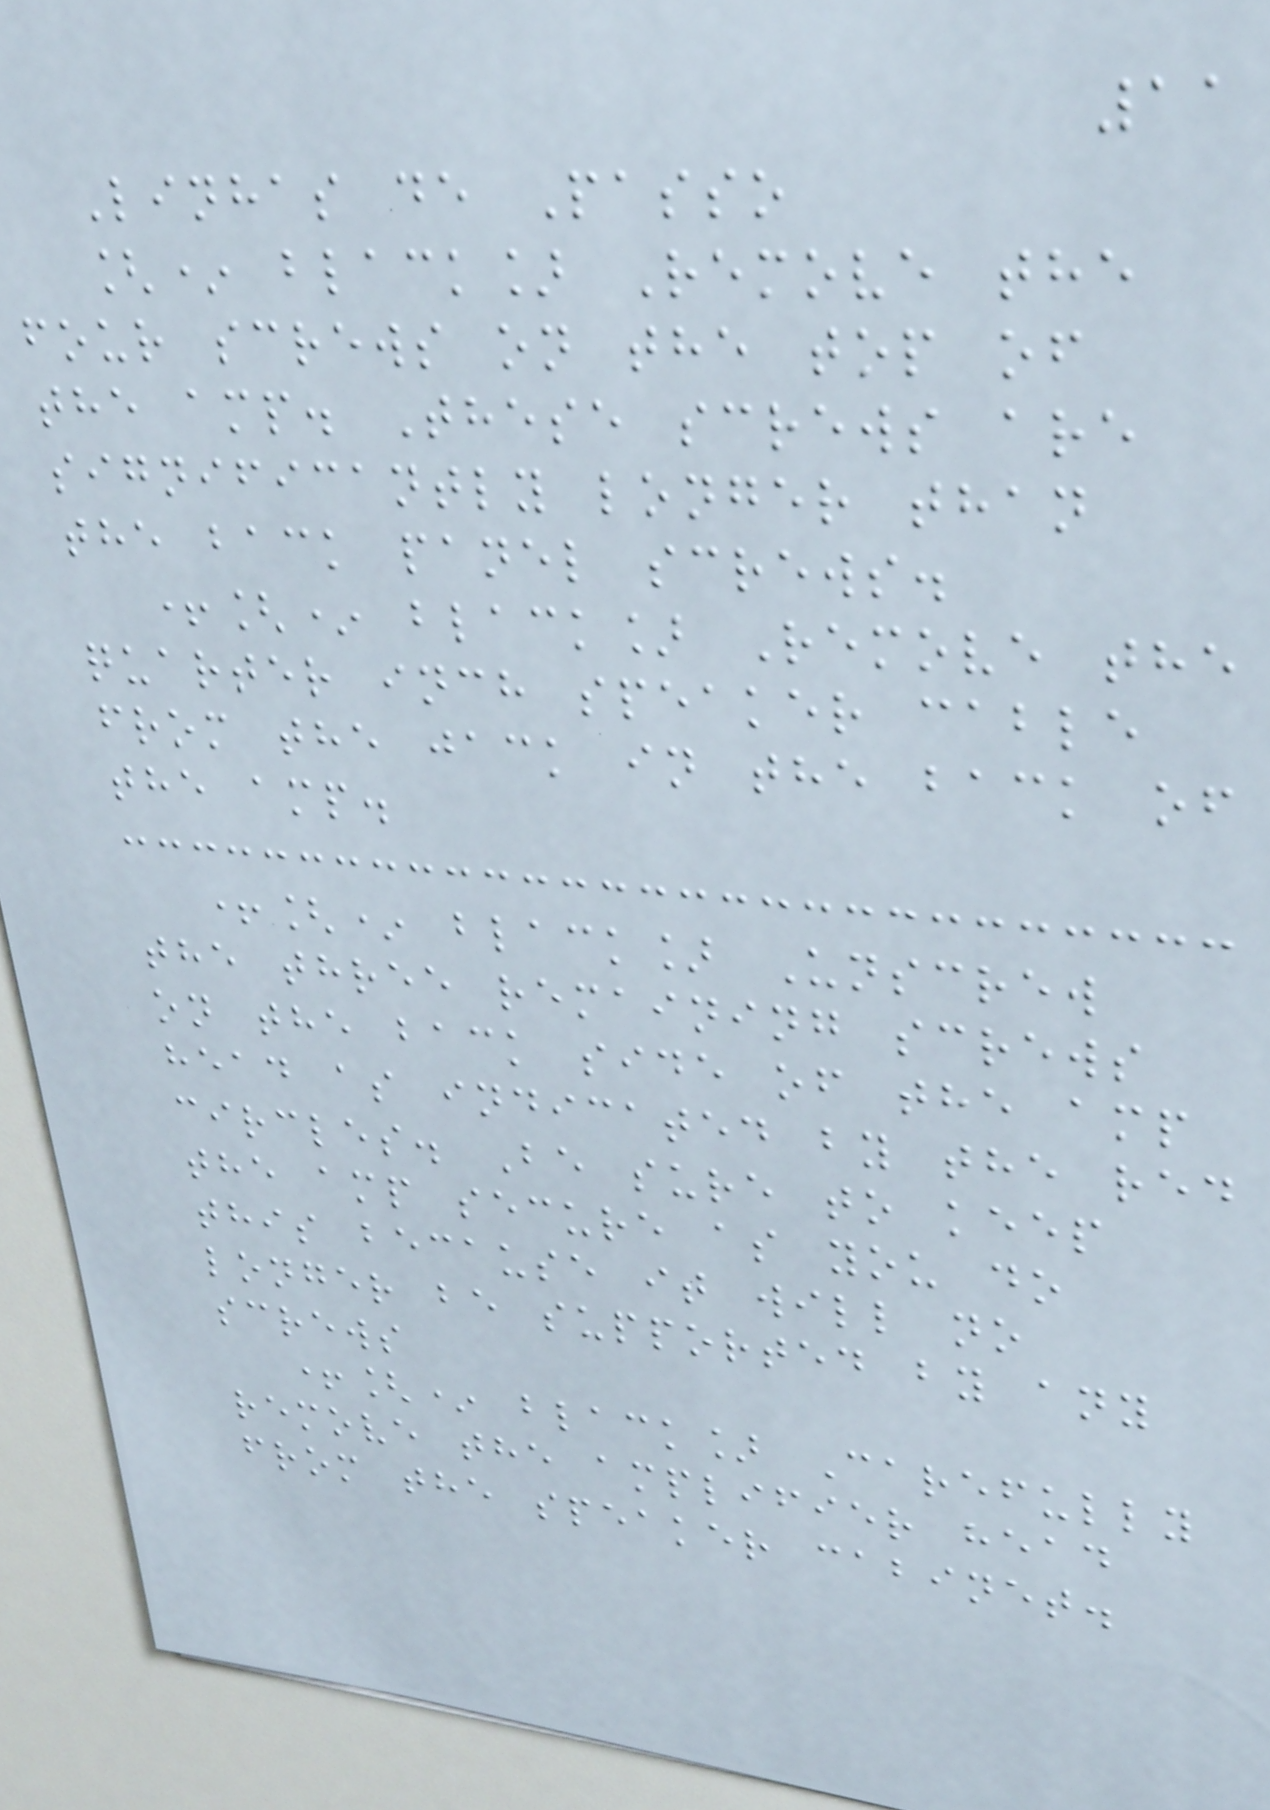11
Linhas de Passo
[* black] Remove the
four screws on the top of
the amp. These screws are
significantly longer than
the back panel screws.
+[* black] Remove the
quarter inch speaker cable
from the jack in the back of
the amp.
+[* black] Unscrew
the three remaining screws
on the back side of the amp
head as indicated by the red
circles. Be sure to keep
the amp secure as you do
this because it will no
longer be supported by any
screws
+[* black] Carefully
remove the amplifier head
from the speaker cabinet.
